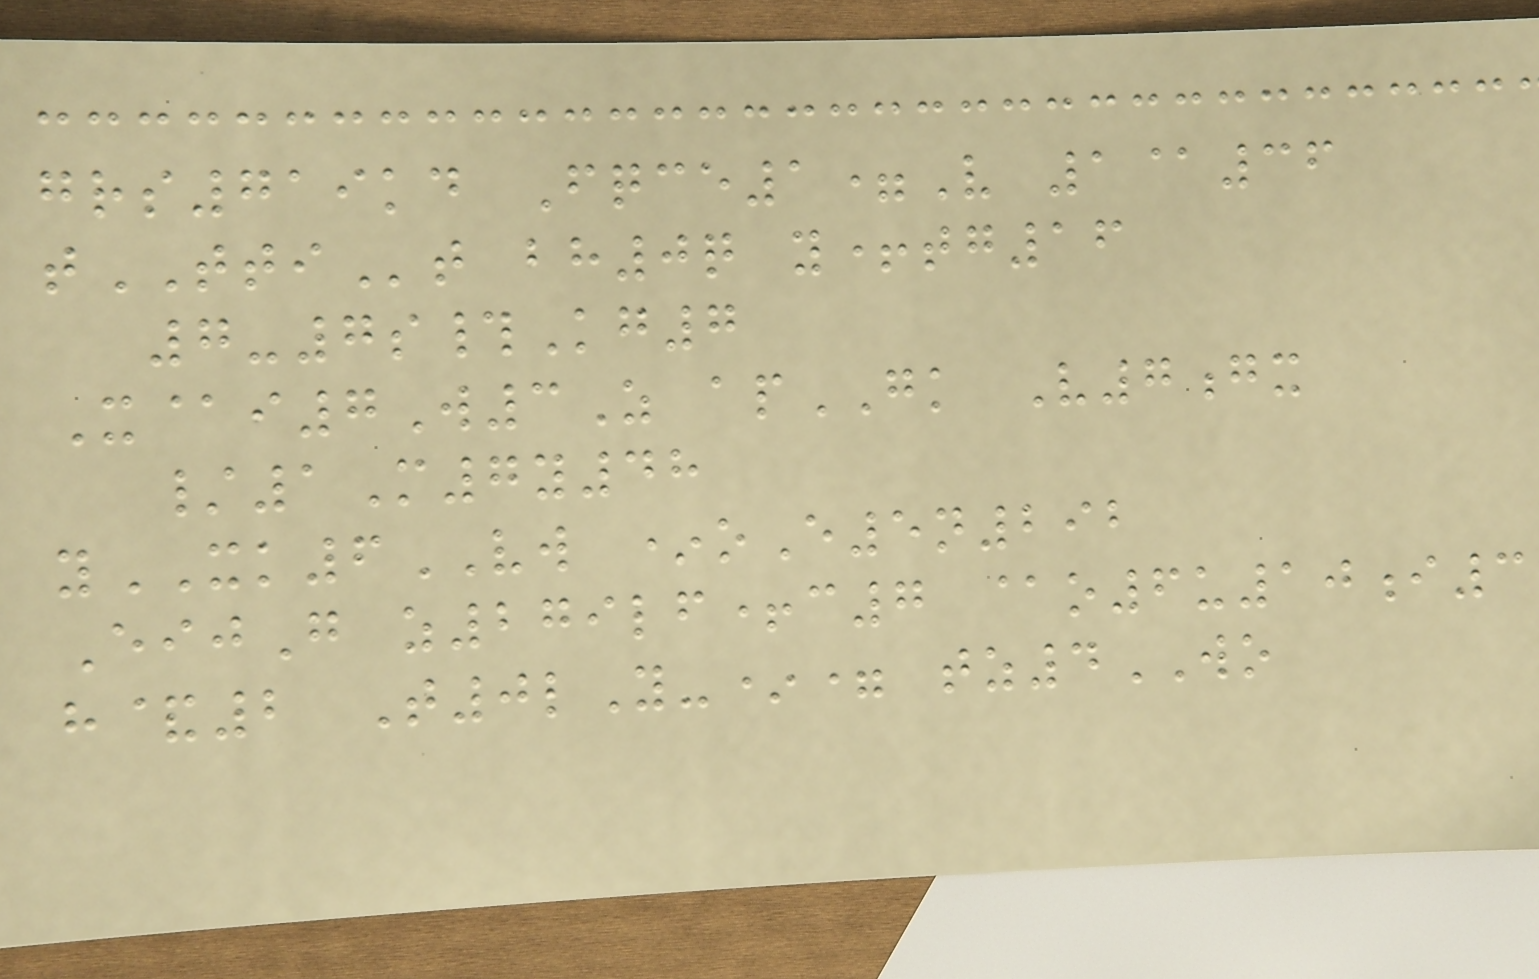grs719kd Fqce1=V 1@36
tTTIt bh0q y+tg16
7-7s#Kg7
X@i7W3Z apGK V7gx
/1M7y48
yXK6VW *oE5n292
EijG z279lf+c7 @o6u10i3
h&2 T0lY-*= tz4WO
